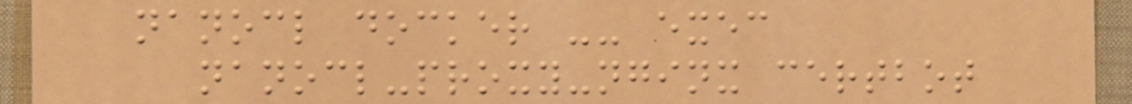nanocl docker -- exec
nanocl-proxy-nginx certbot
